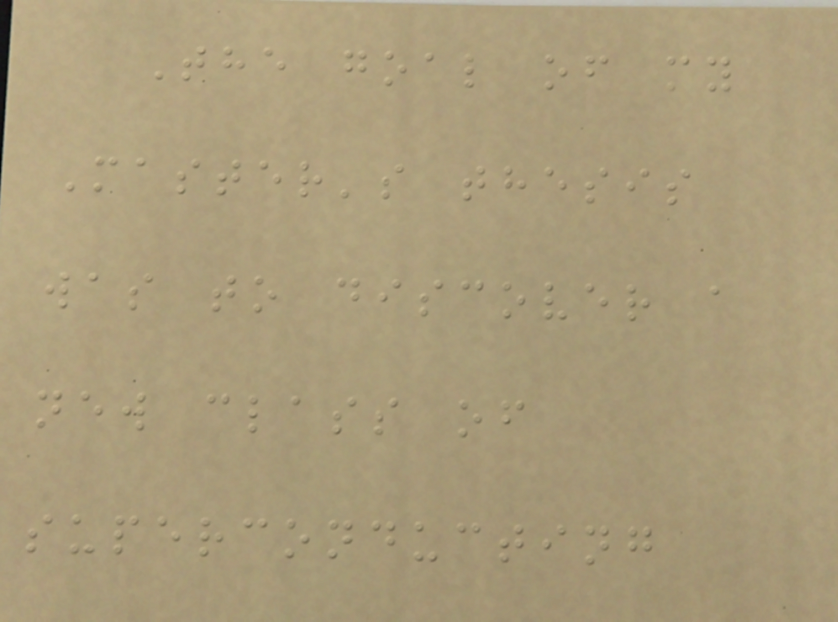The goal of my
Master's thesis
was to discover a
new class of
superconducting
